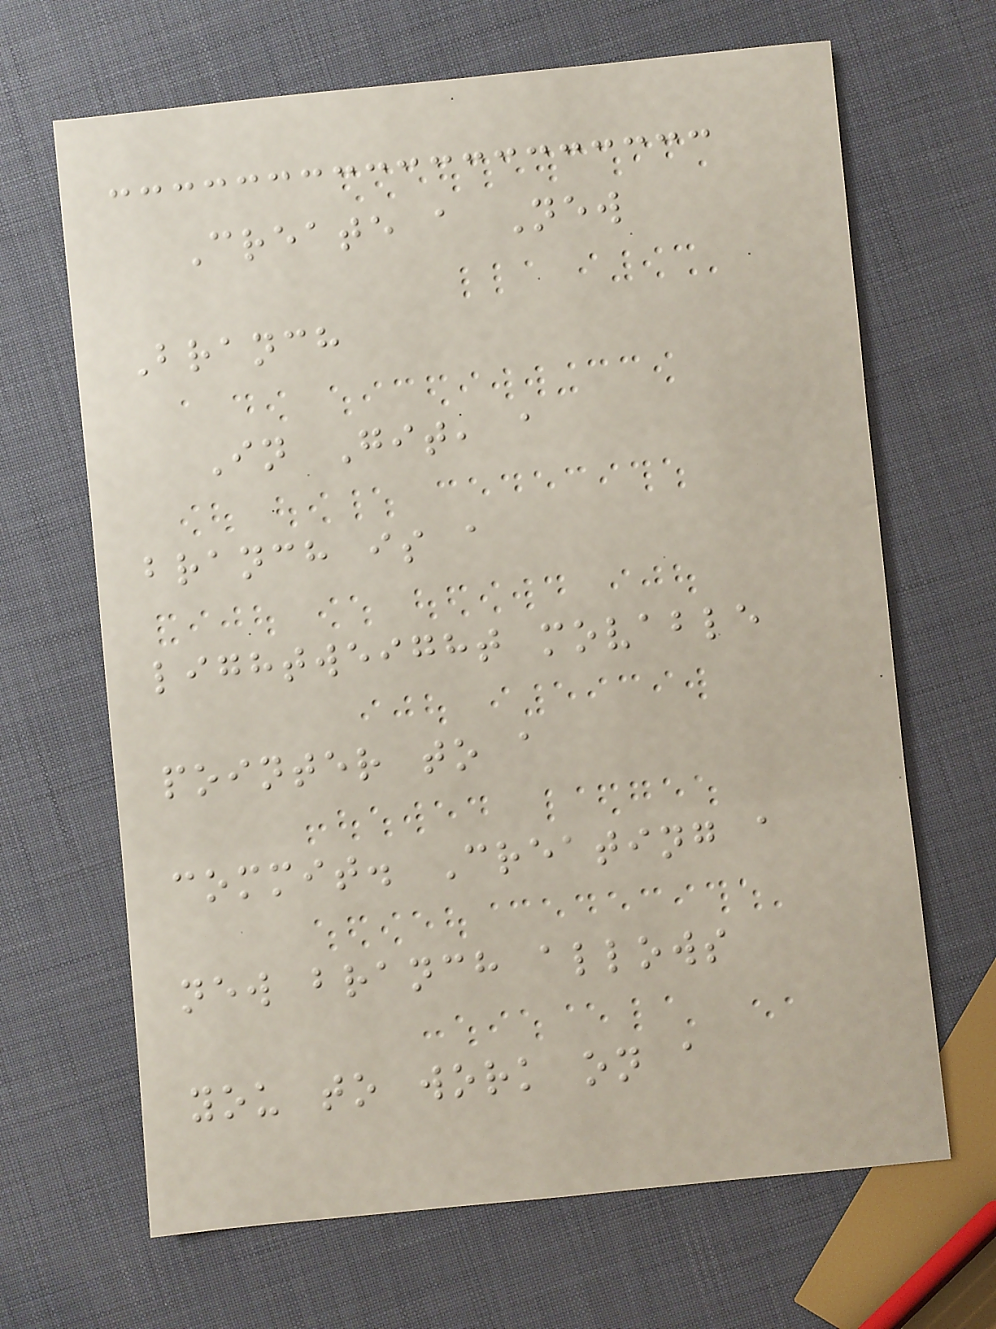Create a New
Branch
In Git, a
branch is a
lightweight movable
pointer to a
commit. Creating a
new branch allows
you to work on a
